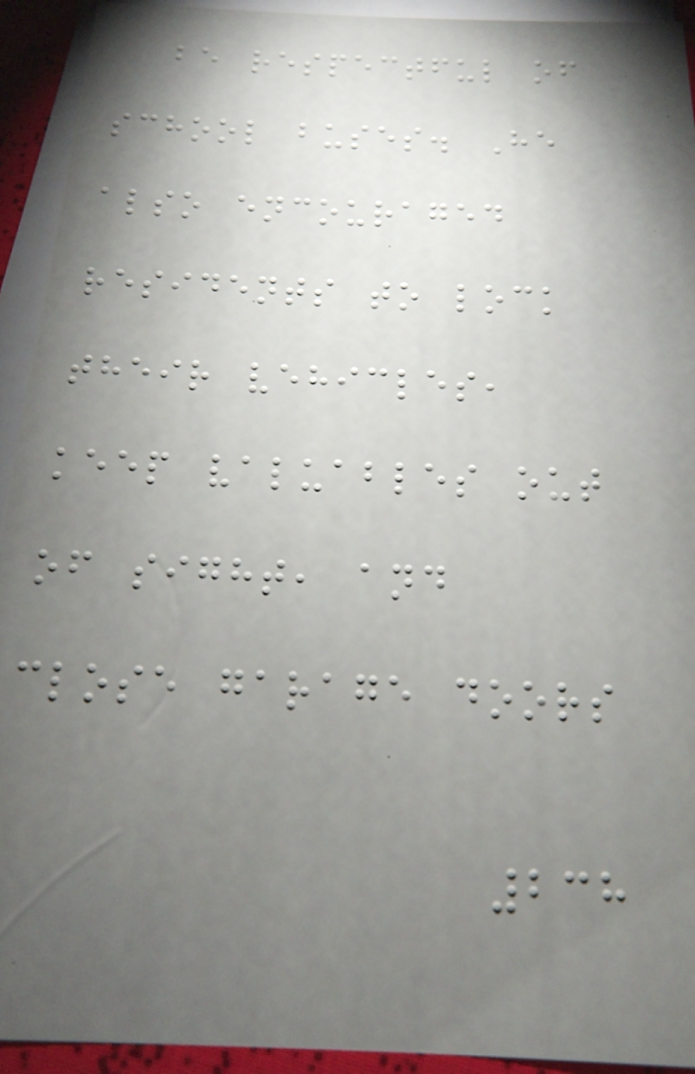be respectful of
school buses. He
also encouraged
residents to lock
their vehicles,
keep valuables out
of sight, and
close garage doors
238
